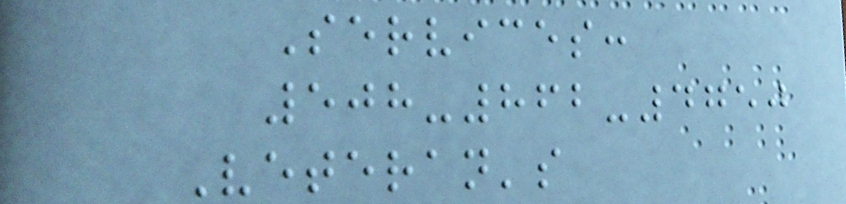Services:
508-862-4750
Veteran's
